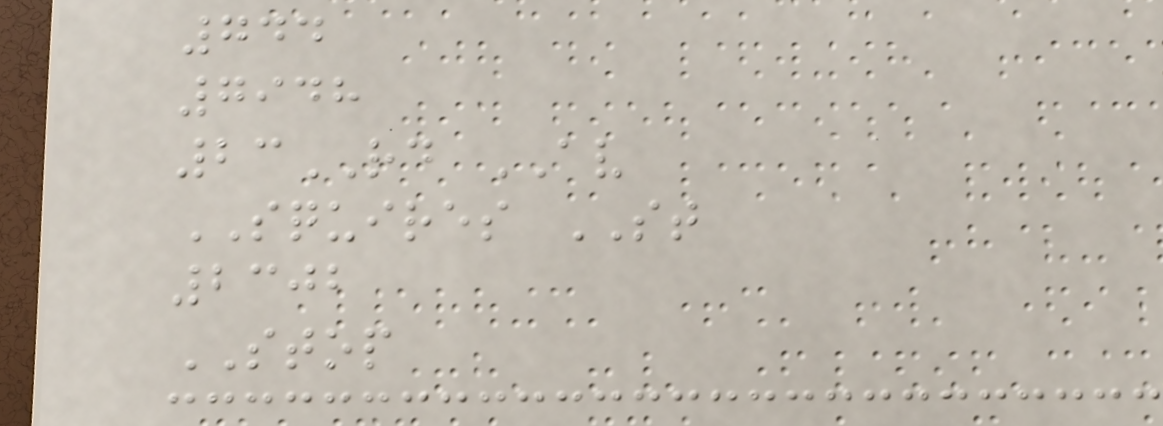744
7948
23RD AV
SQUIRES ST
2302
STOP
